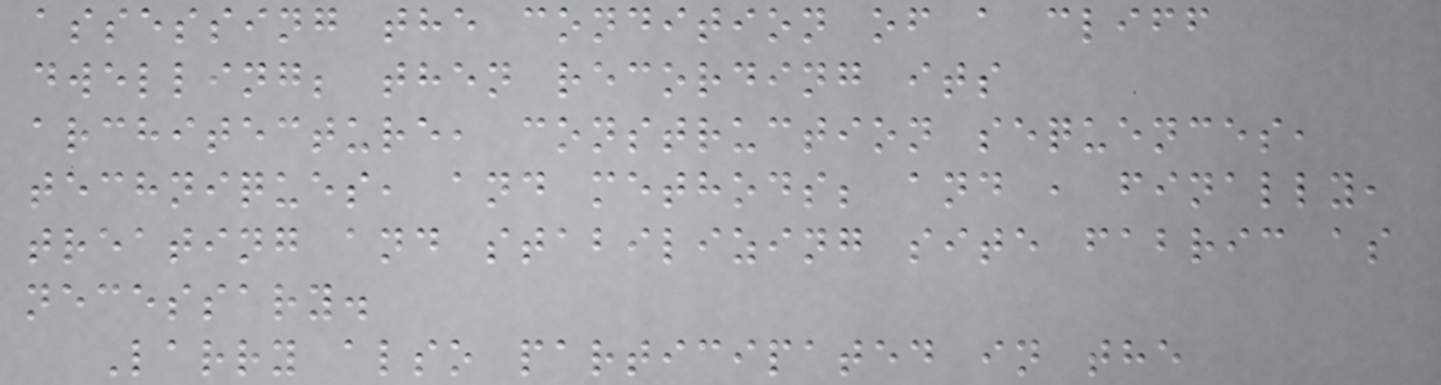assessing the condition of a cliff
dwelling; then recording its
architecture, construction sequences,
techniques, and methods; and , finally,
treating and stabilizing site fabric as
necessary.
Larry also participated in the
